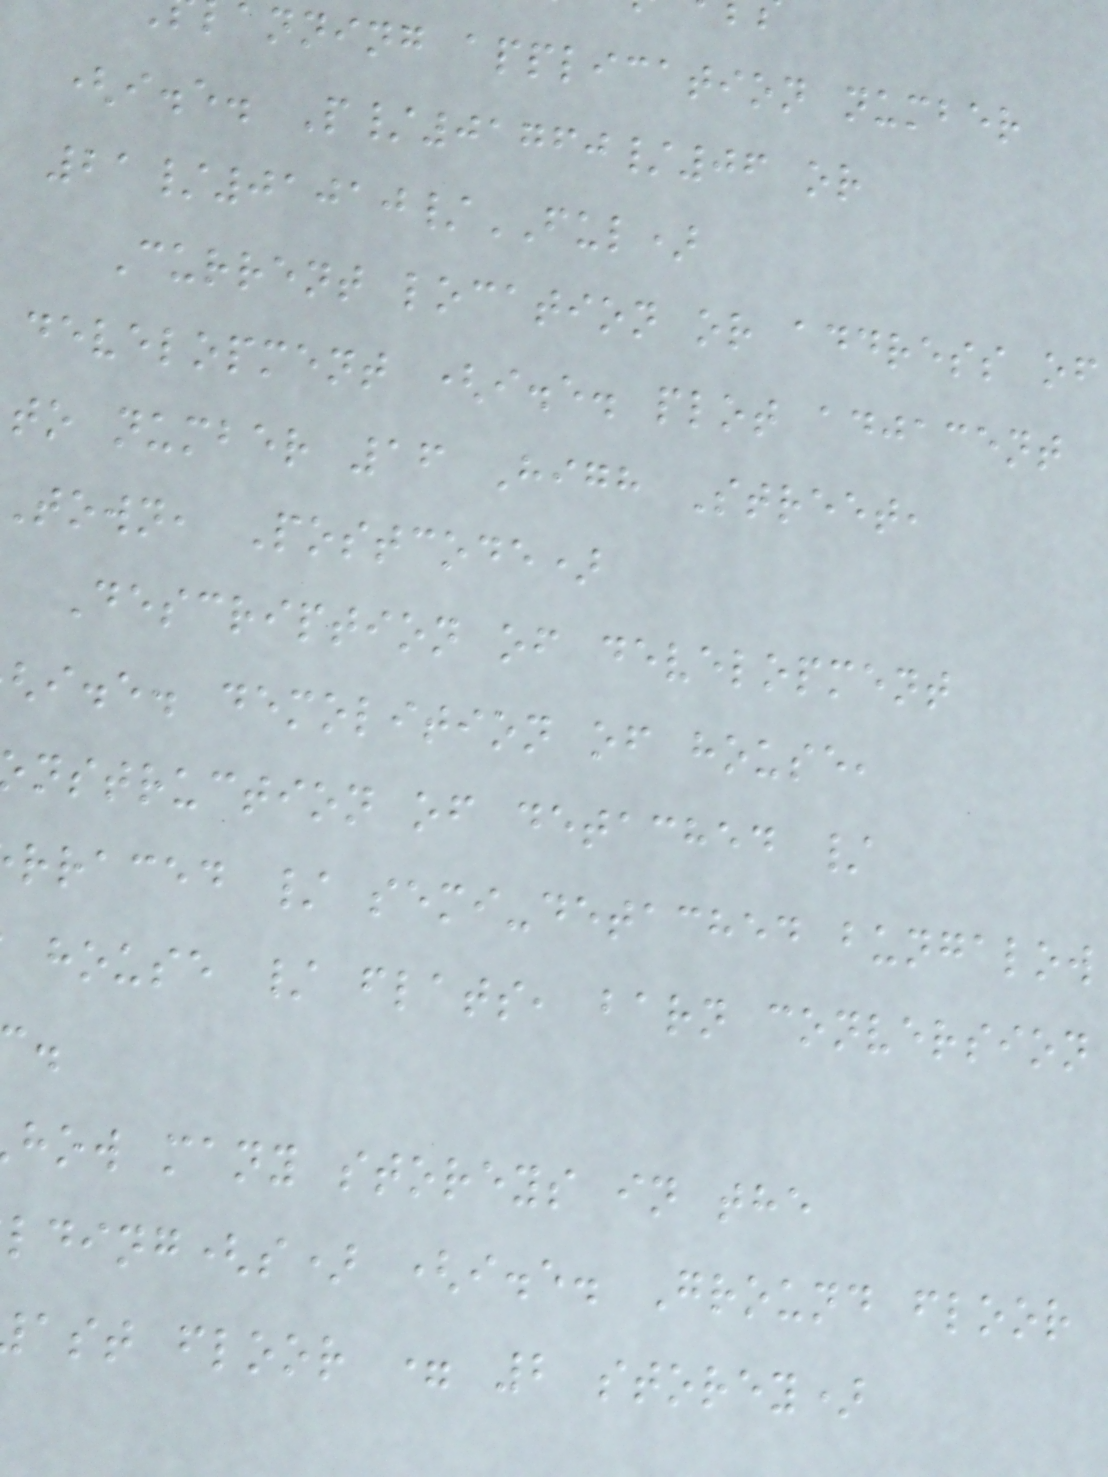anning application number
(i.e. P/01760/06 or
21/01010/FUL)
Current location or address of
development (i.e. plot adjacent
to number 16 High Street,
town, Postcode)
Description of development
i.e. demolition of house,
nstruction of detached /
rraced / semi-detached bungalow
house / flats, barn conversion
how many storeys in the
lding(s) (i.e. Ground floor
ast floor = 2 storey)
